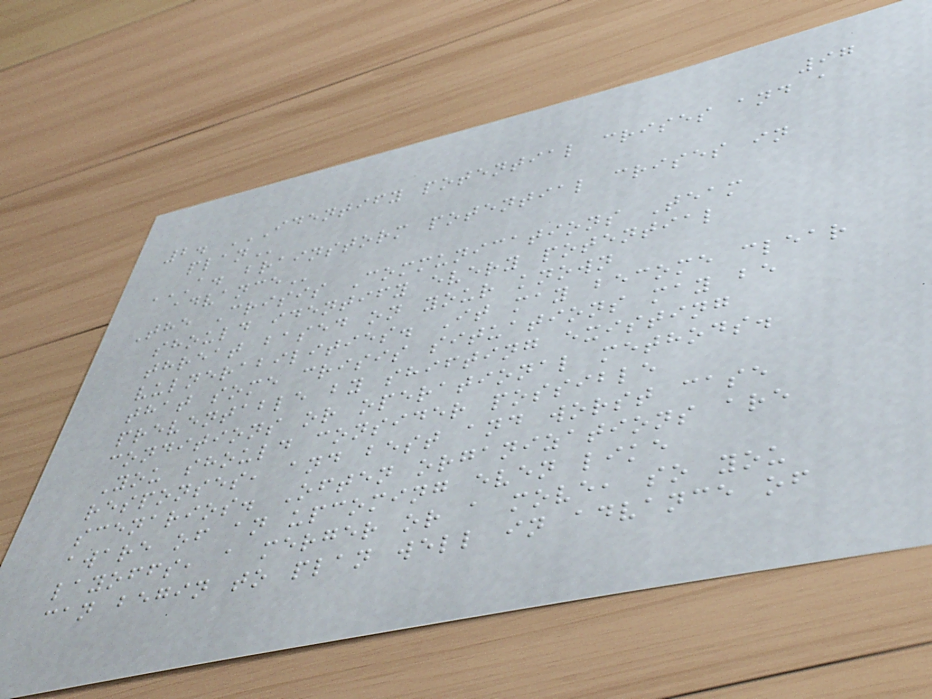97
2. IDENTIFY POTENTIAL CRISES AND A
PLAN
A. BRAINSTORM POTENTIAL CRISES IN
ADVANCE
The Crisis Communications Team
should identify every potential
threat based on your known
vulnerabilities. It may become clear
that some crisis situations may be
preventable by shifting existing
conditions or operational methods.
You should consider possible
responses, and best and worst case
scenarios. Often organizations are
aware of an upcoming even like
layoffs, a merger or a move, so you
can begin to plan well in advance of
